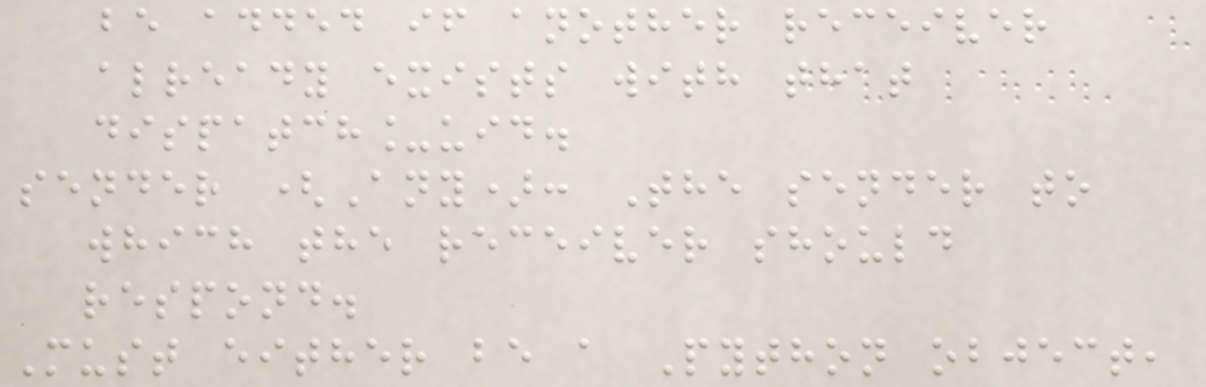be added if another receiver
already exists with that
dispatch_uid.
sender (Any): The sender to
which the receiver should
respond.
Must either be a Python object,
